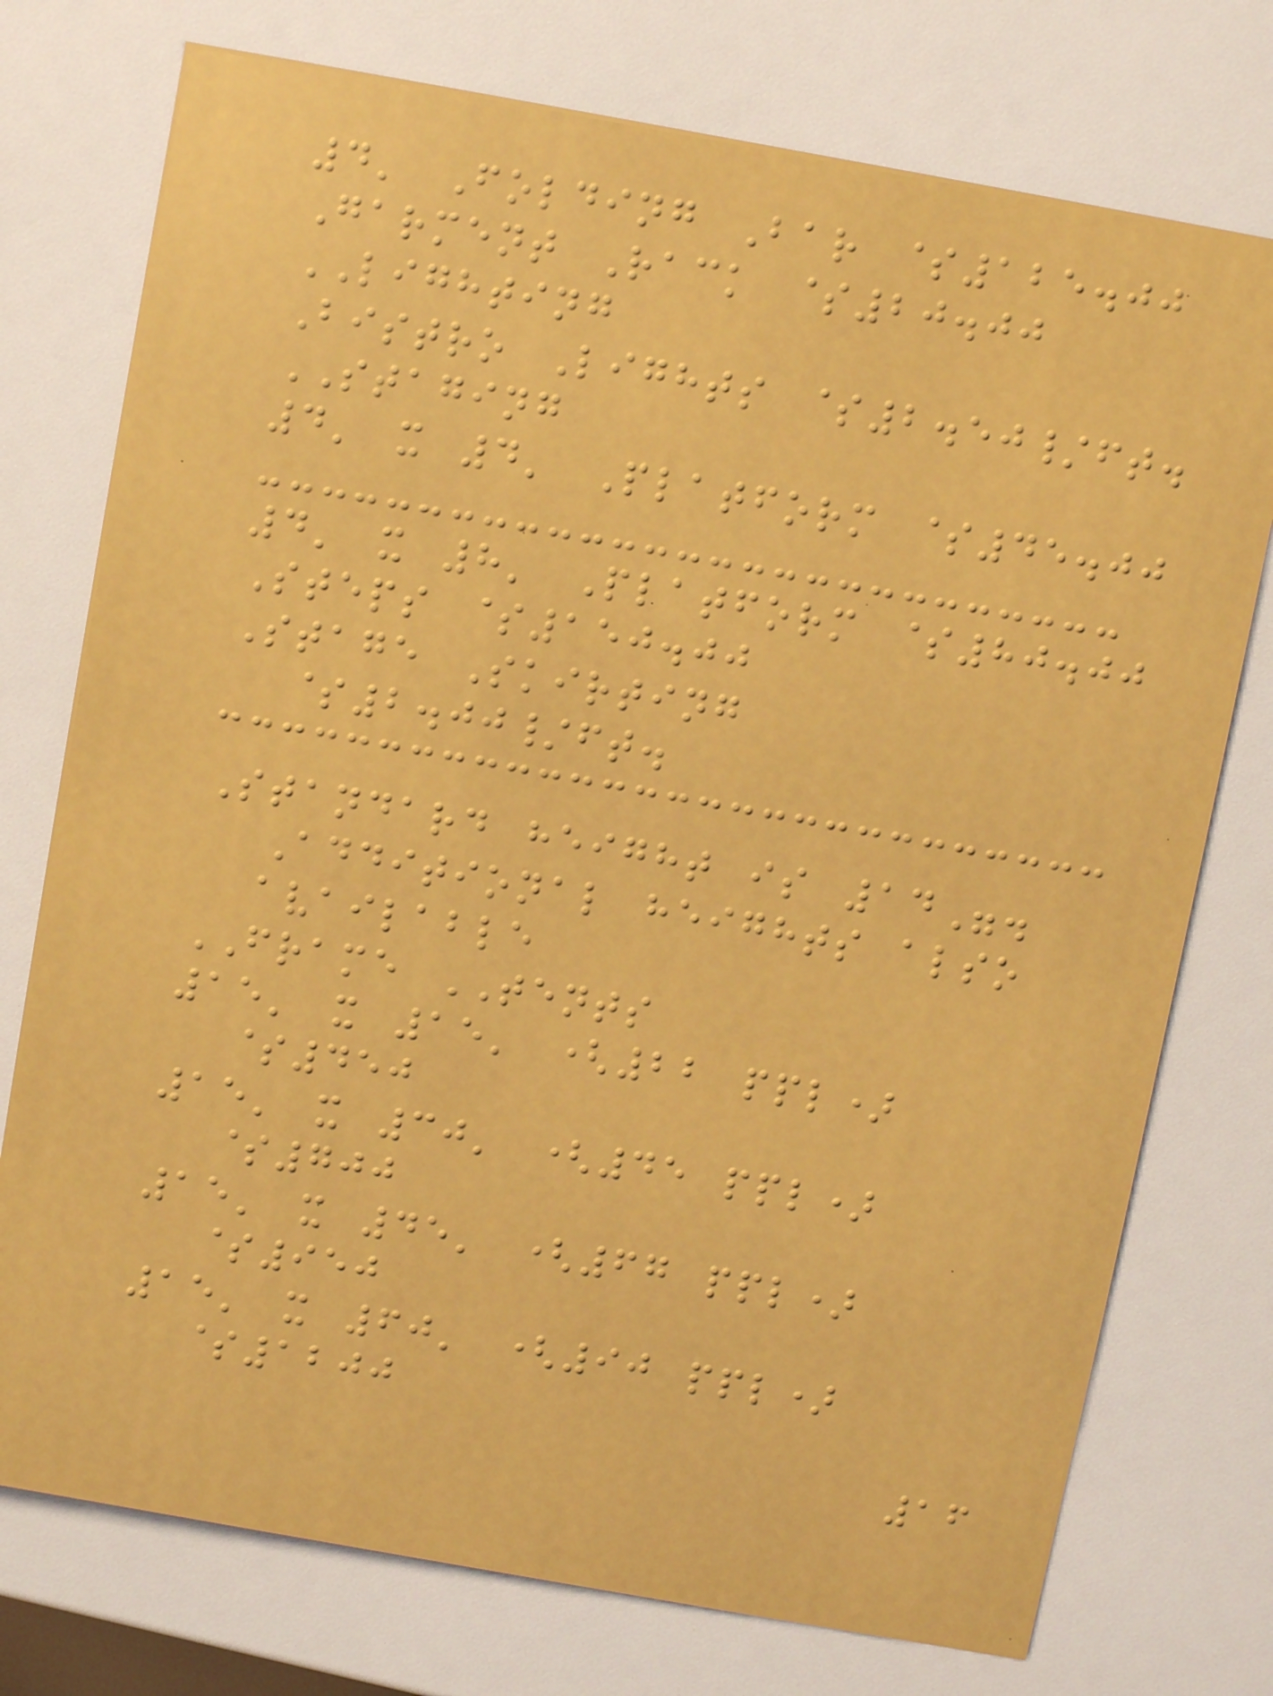4' Folding Bar $125.00
Garment Rack $20.00
LIGHTING
Bistro Lights $2.50/ft.
STAGING
4' x 4' Platform $45.00
4' x 8' Platform $80.00
Steps $150.00
Stage Skirting
$2.00/ft.
Standard height is 14".
Additional heights also
available
FRAME TENTS
15' x 15' (22 ppl)
$450
15' x 30' (45 ppl)
$700
15' x 45' (67 ppl)
$950
15' x 60' (90 ppl)
$1200
16
